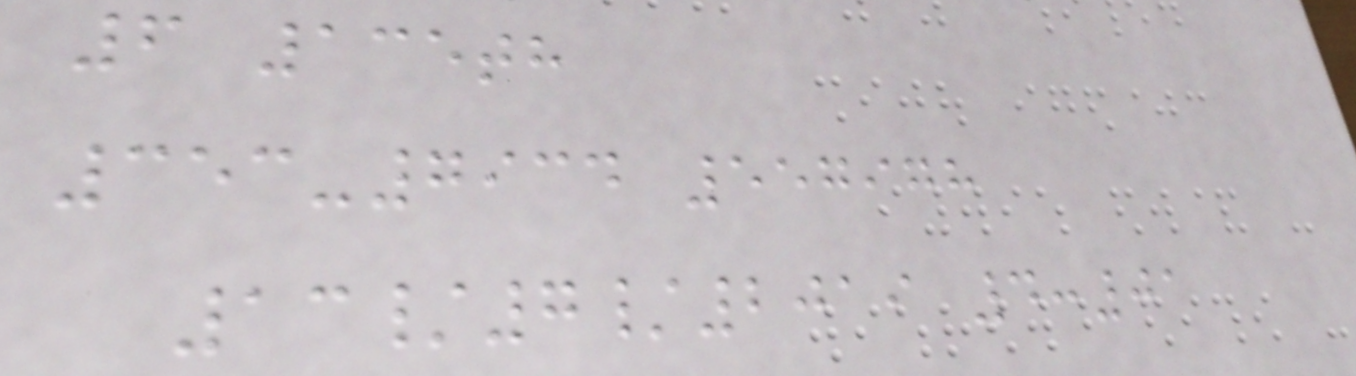6 135th
353-7934 557978
13/7/2019 4:01
